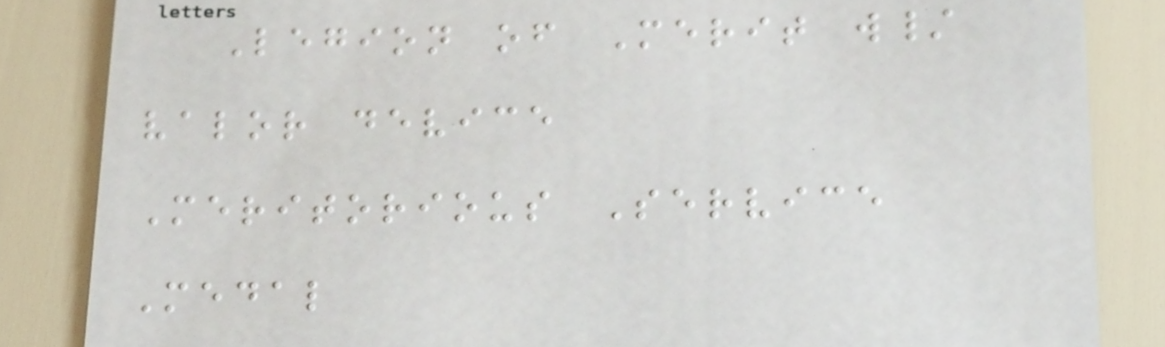Legion of Merit w/
valor device
Meritorious Service
Medal
